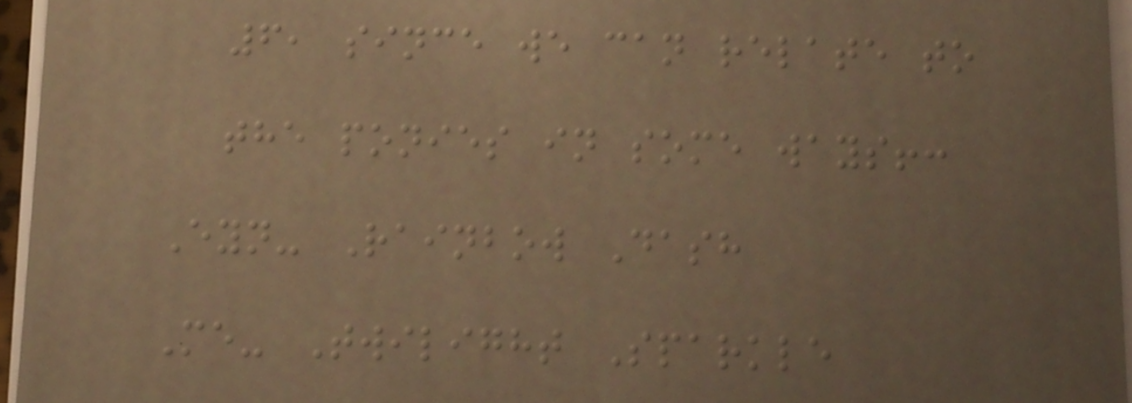6, since we can relate to
the ponies in some ways!:
Eyn- Rainbow Dash
Me- Twilight Sparkle
